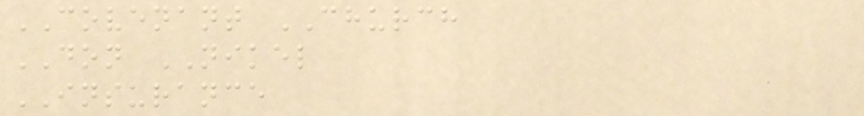COVENANT CHURCH
DON NIKEL
INSURANCE
